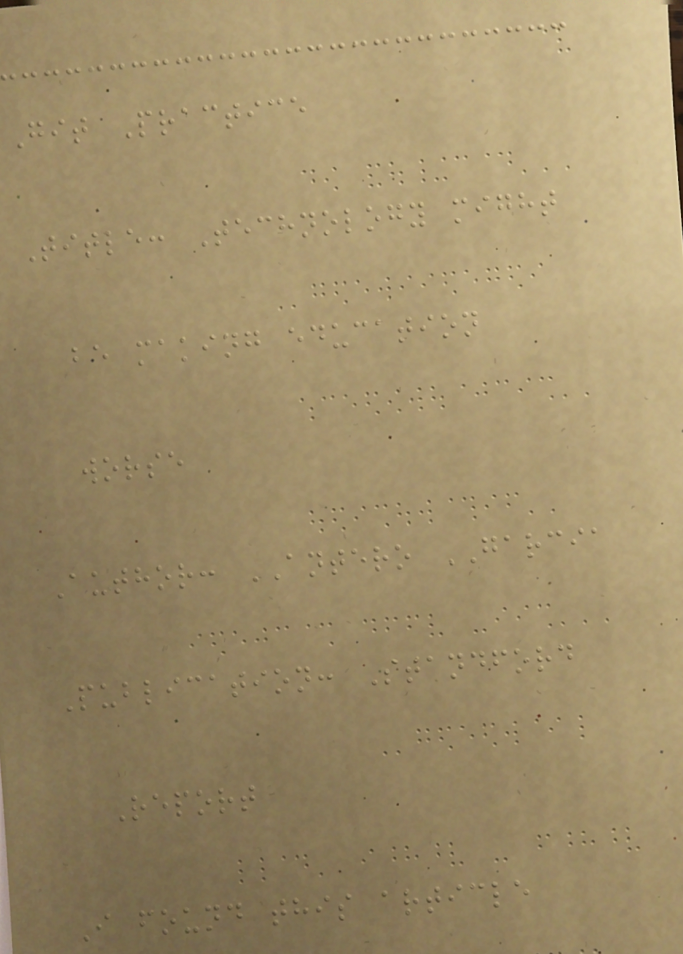Git Practice
Title: Technology might
be making education
worse
Author: ANTERO GARCIA
Publication: Standford
Report
I found this article
